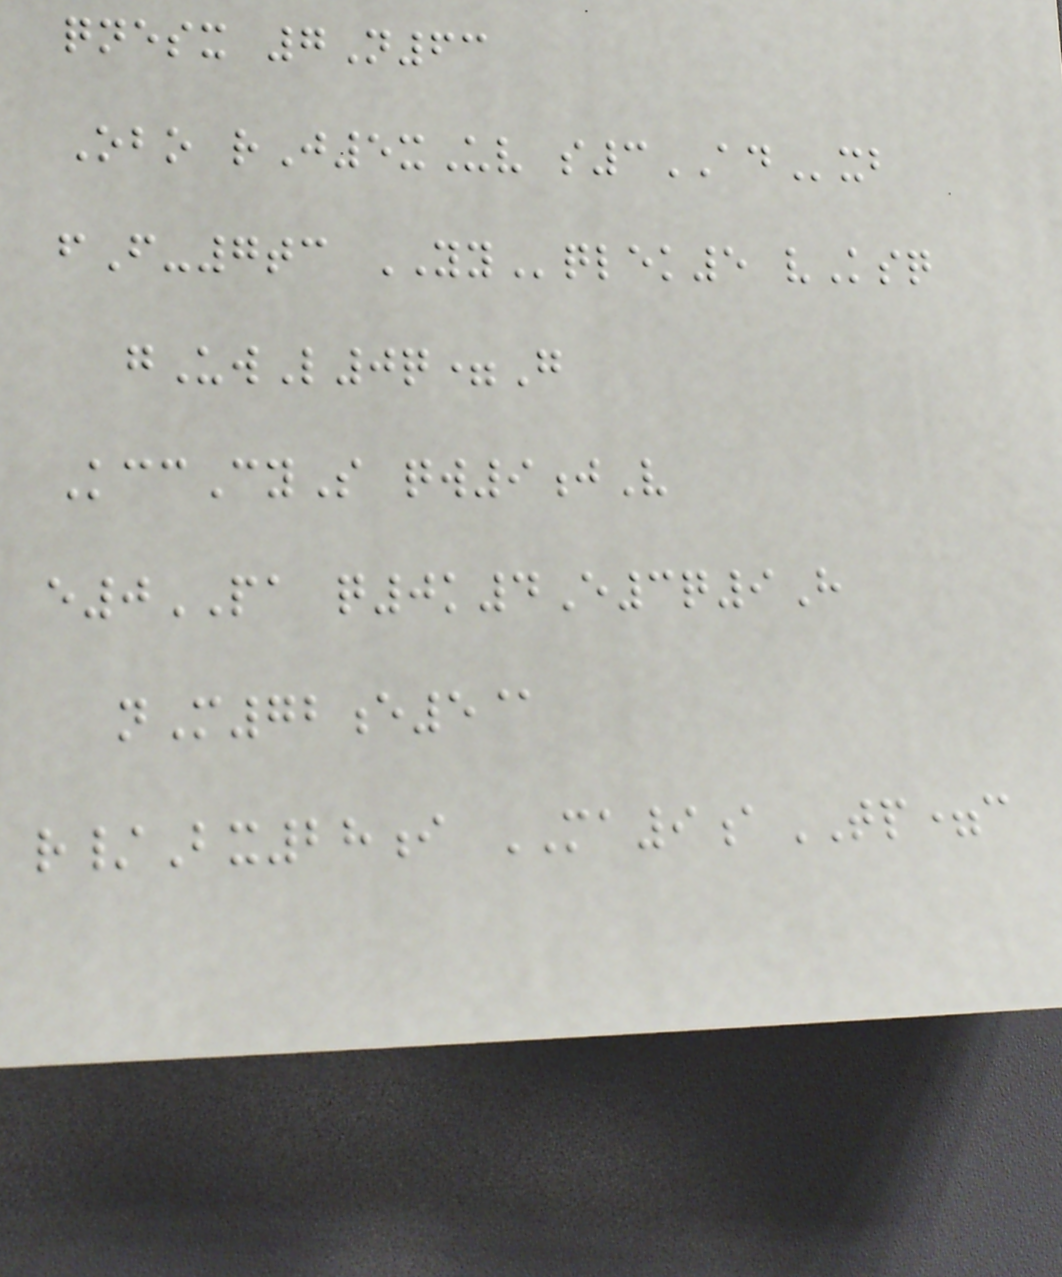qnesx 7N63
Obo rJ5xUv s3ADxb
fF-7tc YYqlek5 vKsq
gUwL0q=G
KccCyS qw9jV
e0PA q0k4E3q9H
nM72e5@
r/Bx28i MA9aTP=c
